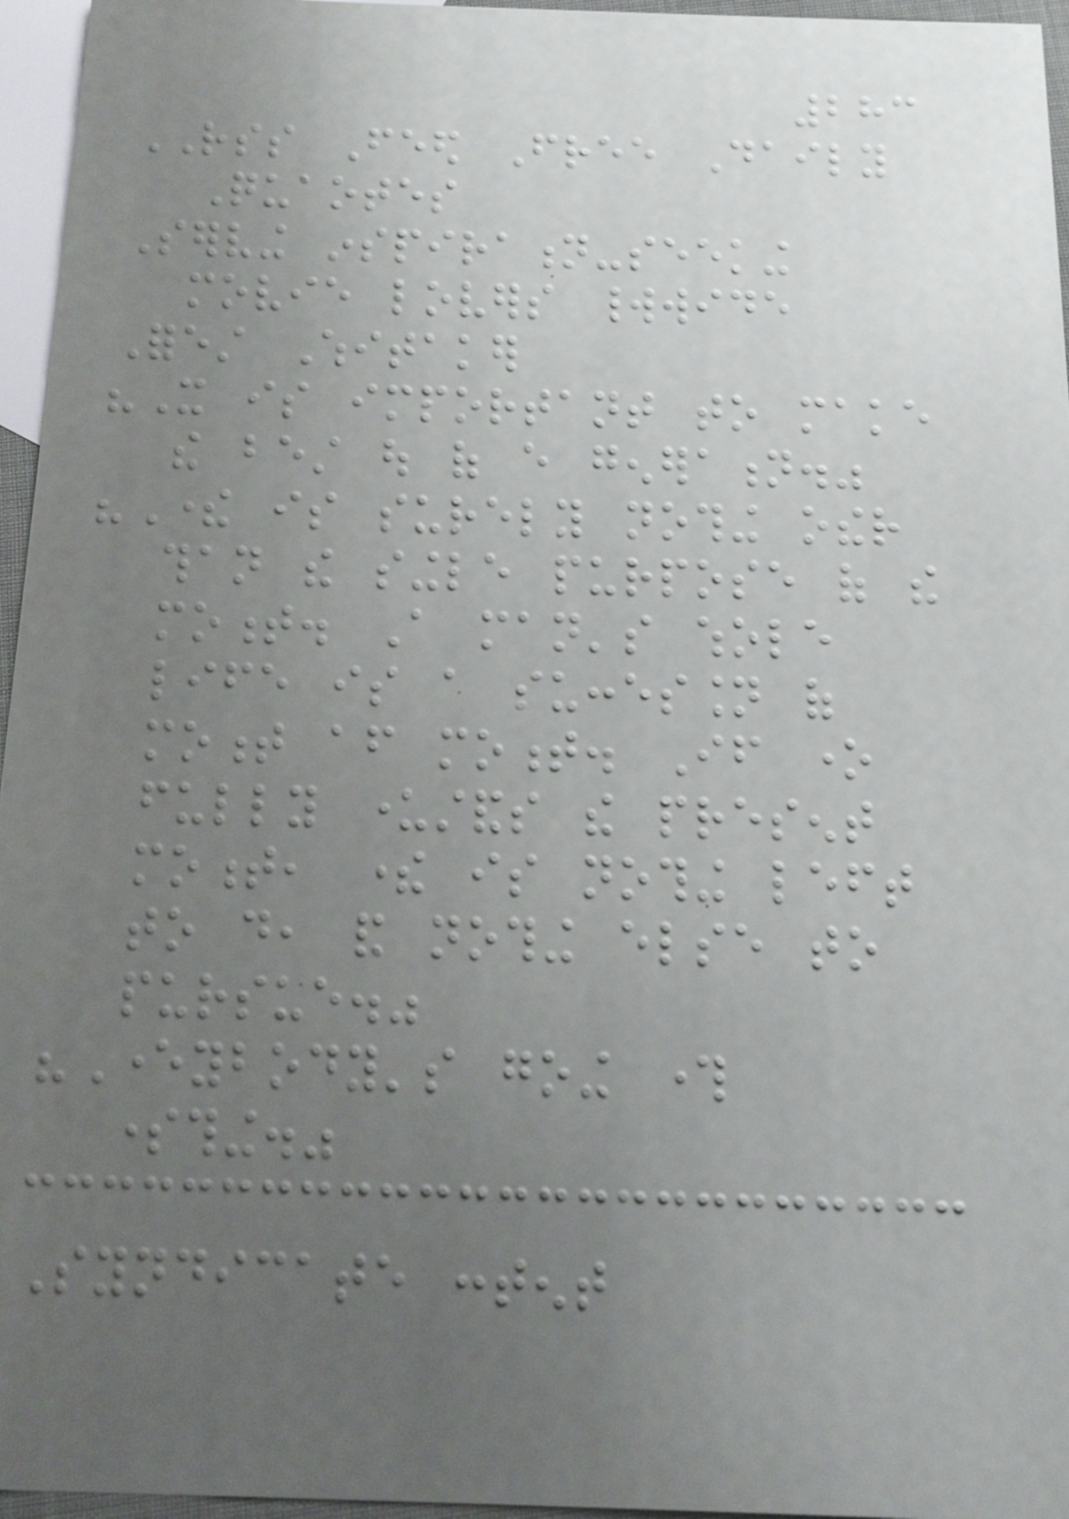283
RSS Feed Free Daily
Quaotes
Serving inspiration-seeking
movie lovers worldwide
Forest Whitaker
"It is important to make
the best out of every generation."
"There is surely nothing other
than the single purpose of the
moment. A man's whole
life is a succession of
moment after moment. If one
fully understands the present
moment, there is nothing left
to do, and nothing else to
pursue."
"Everybody's going through
something."
Syndicate content
